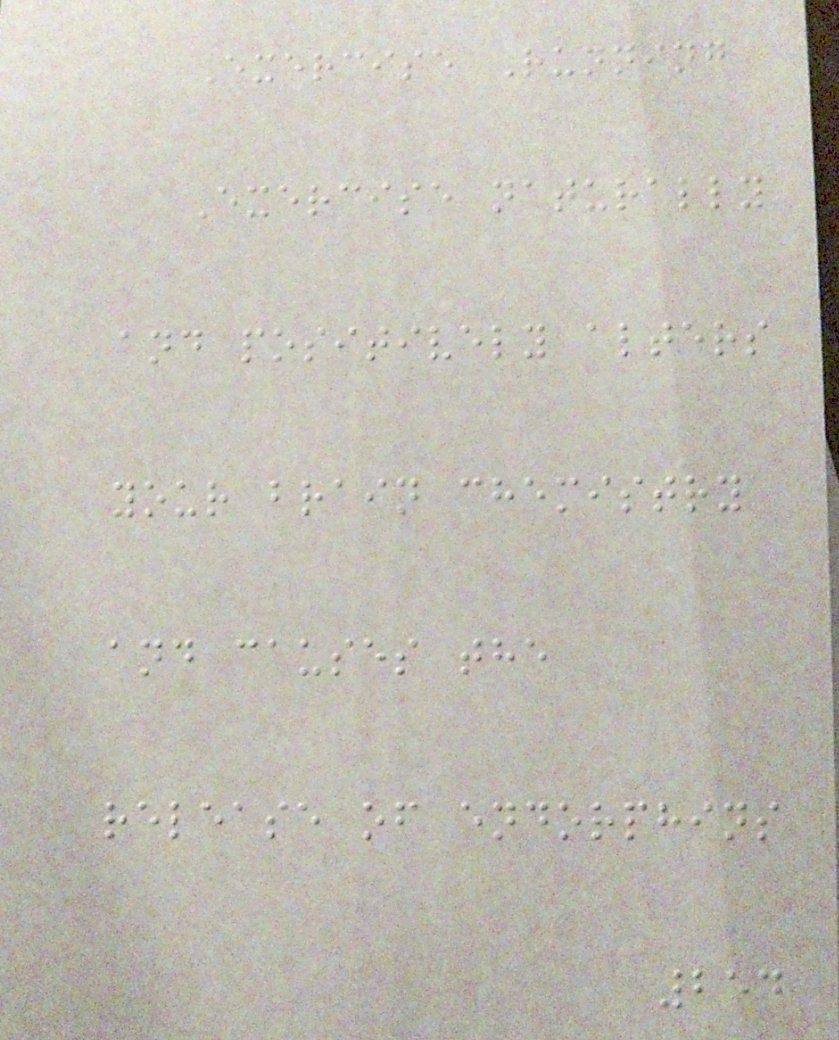Exercise Running
Exercise naturally
and positively alters
your brain chemistry
and causes the
release of endorphins
254
